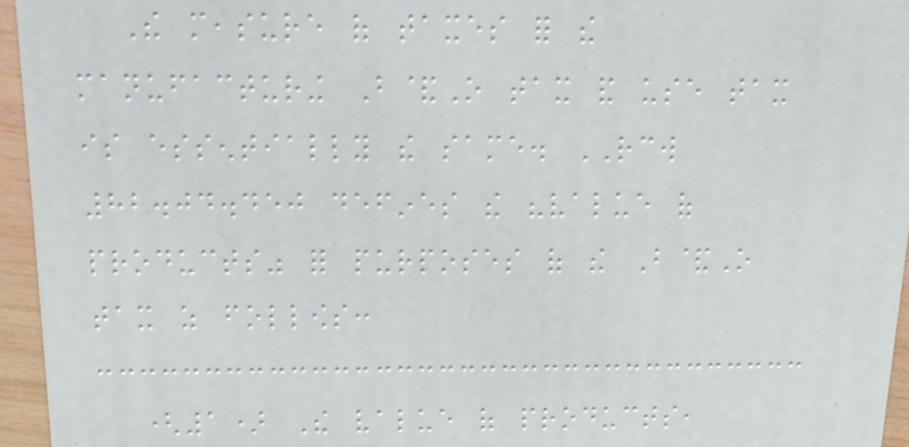The measure of taxes for the
manufacturing B&O tax and use tax
is essentially the same. RCW
82.04.450 defines the "value of
products" for purposes of the B&O
tax as follows:
(1) The value of products,
